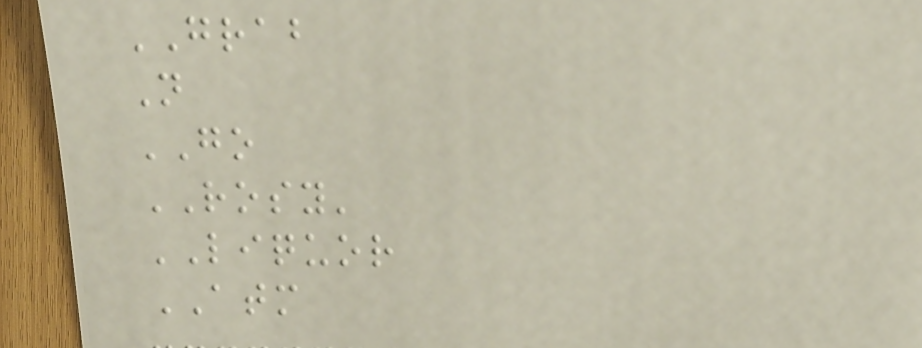GRAB
N
GO
ROSY'
LIQUOR
ATM
